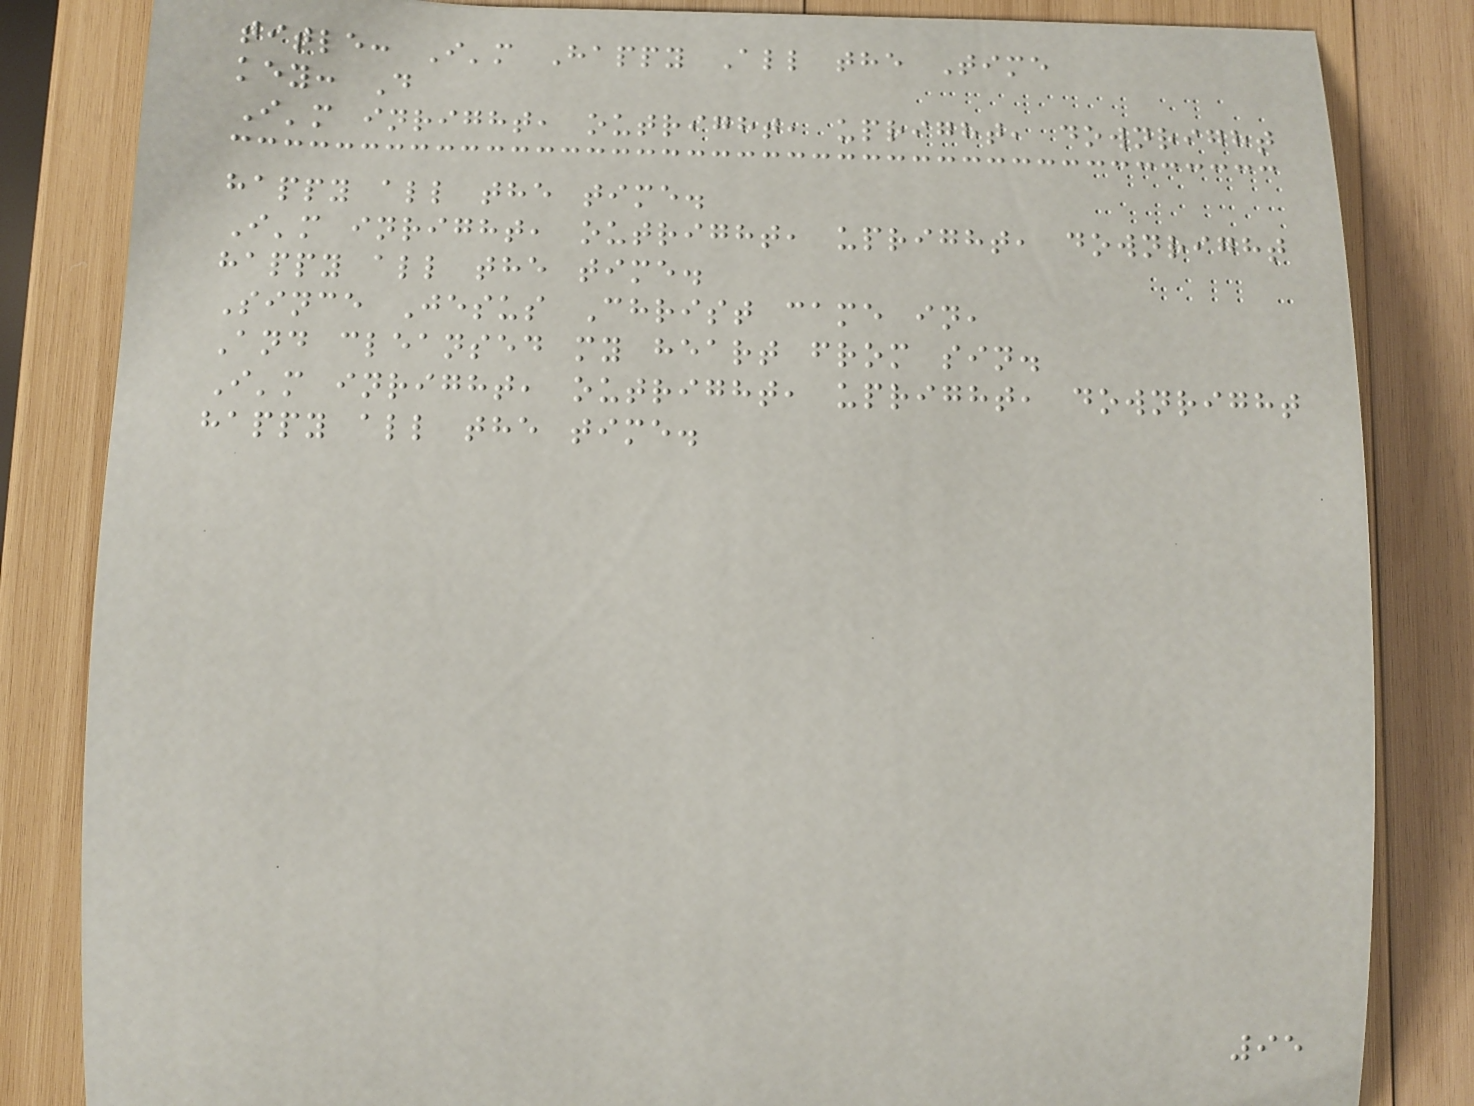title: I'm Happy All the Time
key: D
I'm inright, outright, upright, downright
happy all the time.
I'm inright, outright, upright, downright
happy all the time.
Since Jesus Christ came in,
And cleansed my heart from sin.
I'm inright, outright, upright, downright
happy all the time.
95
